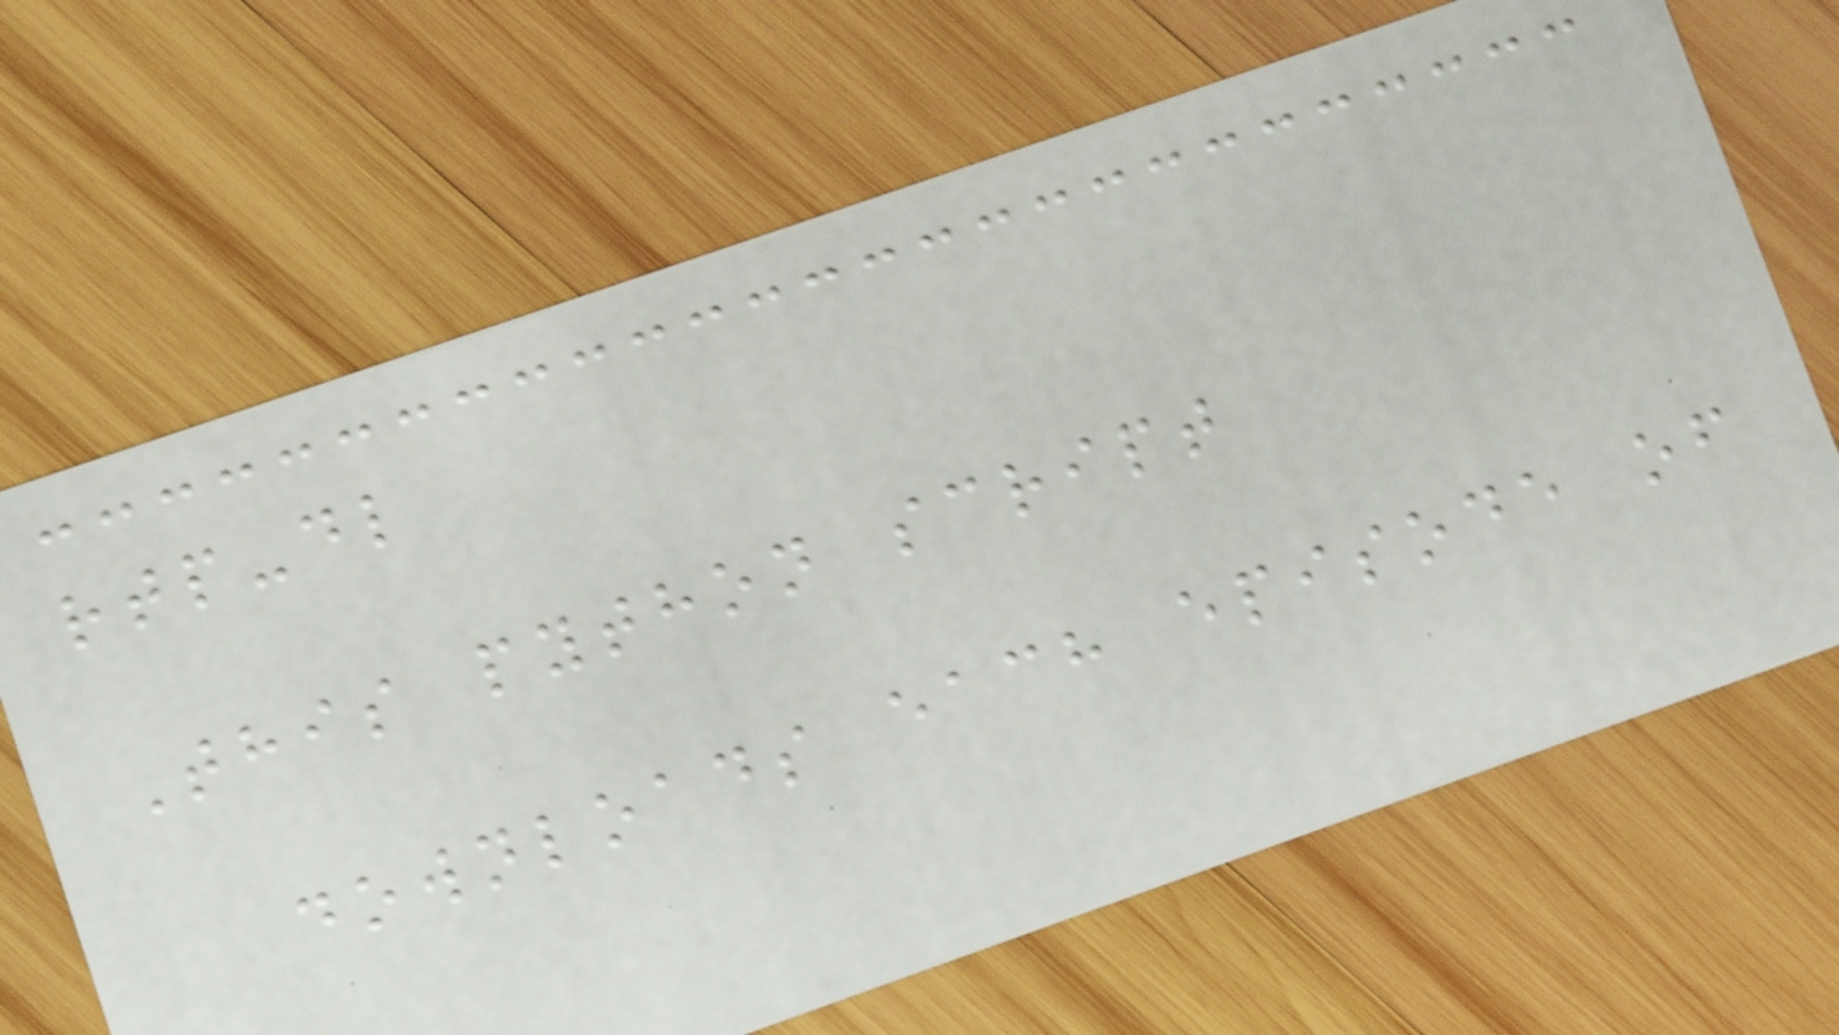rtp-dl
This python script
downloads each episode of
